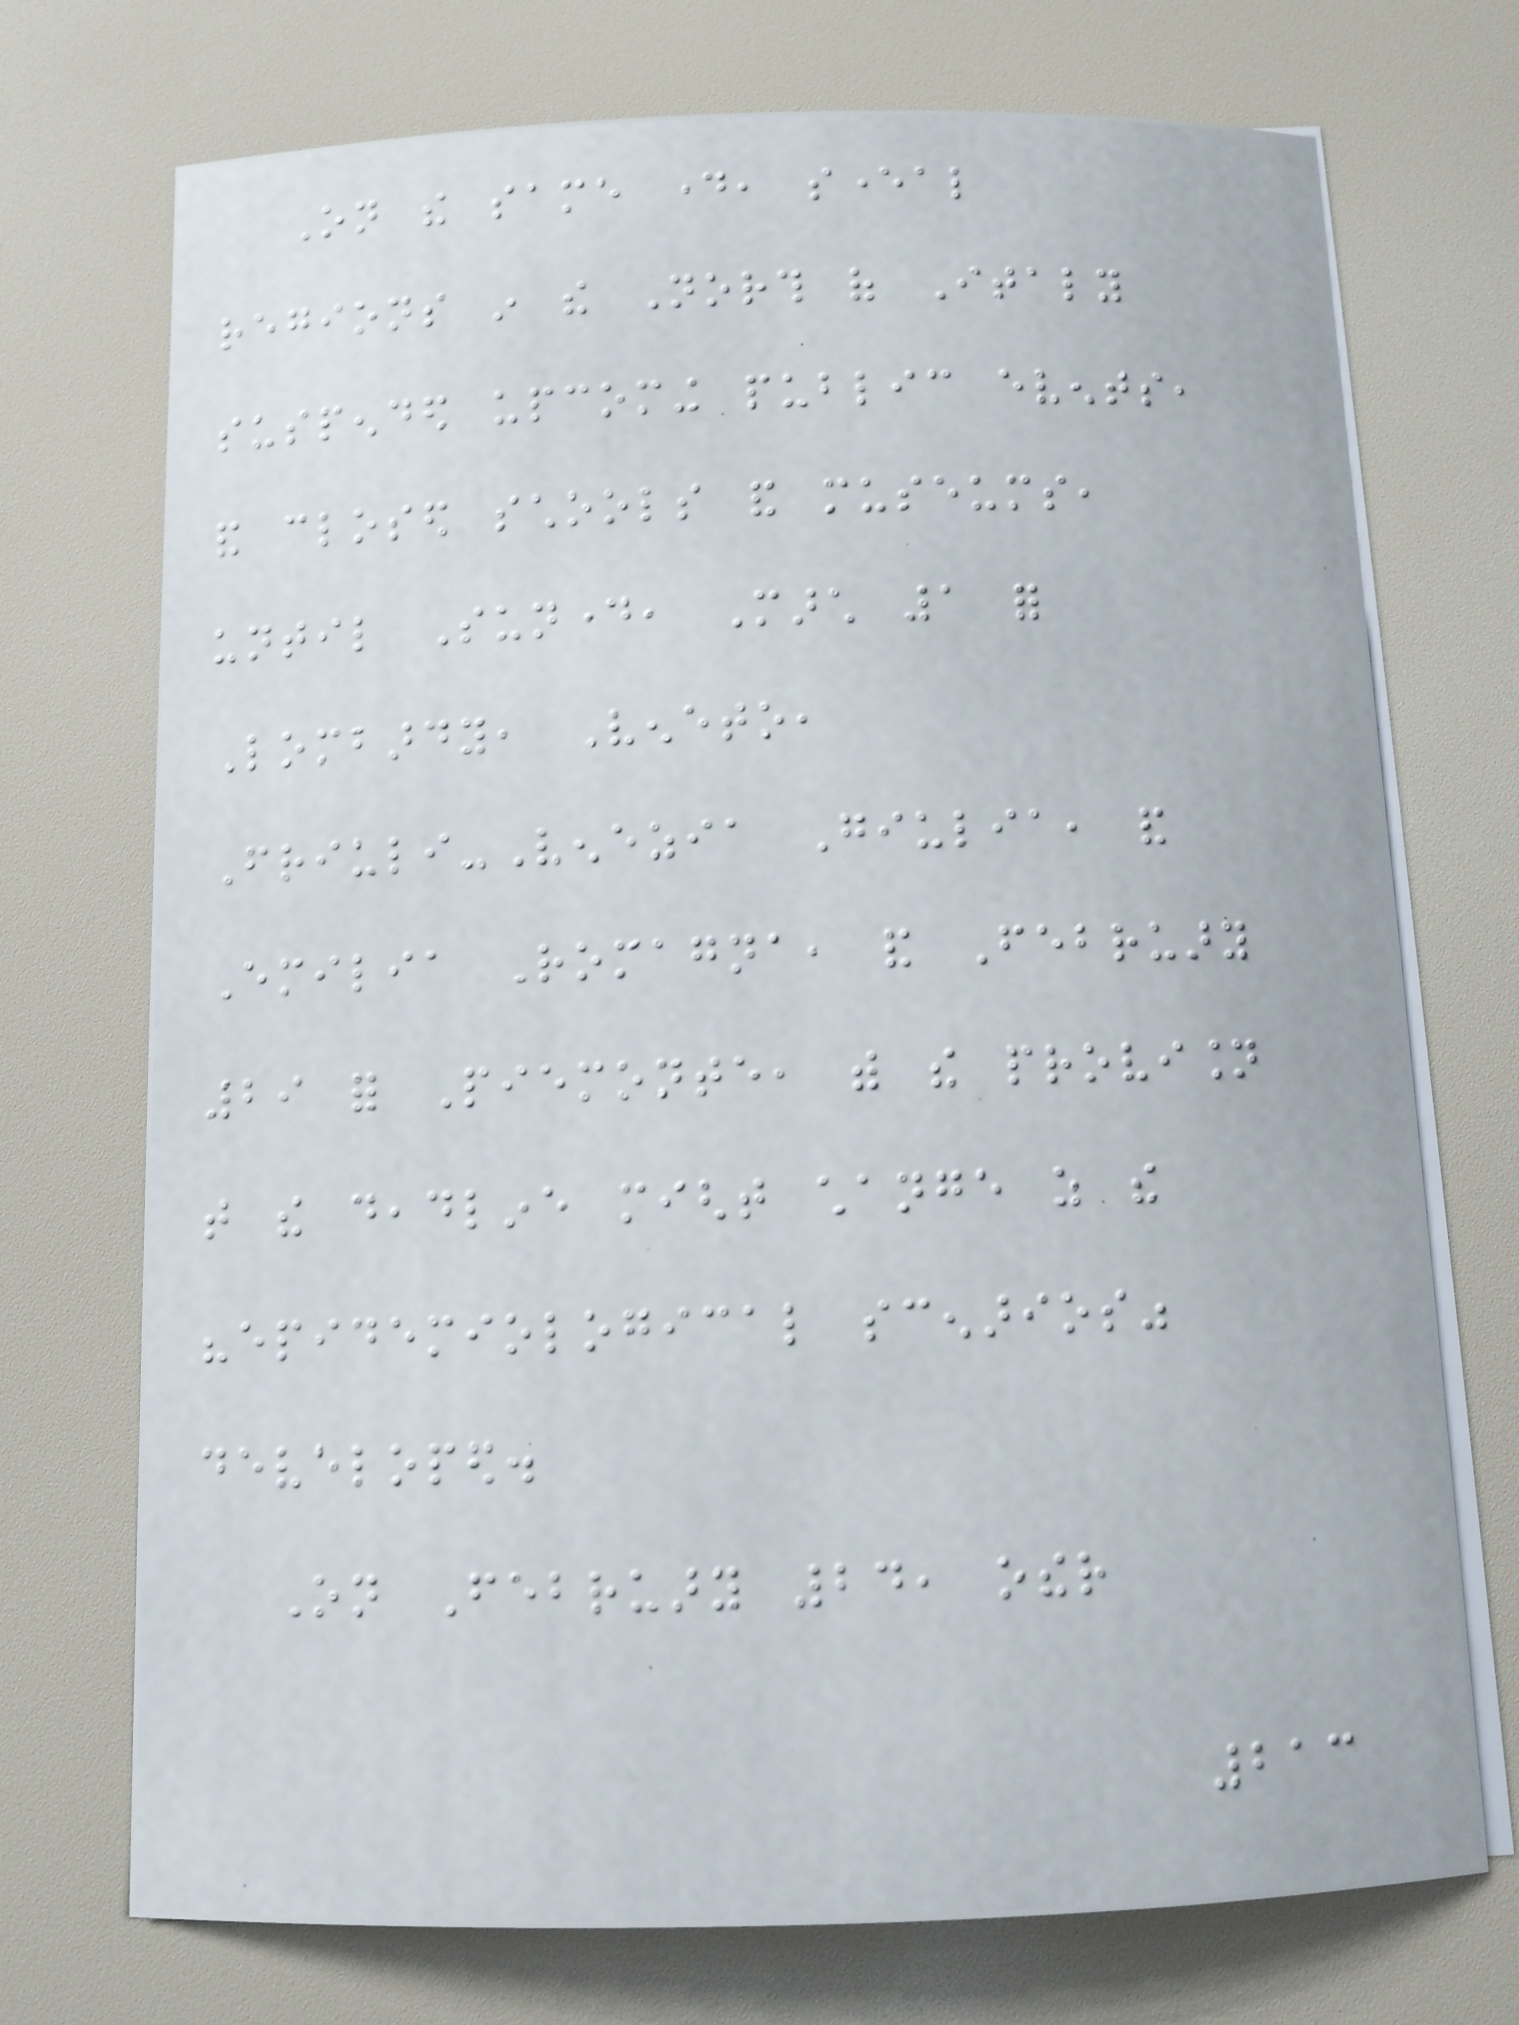On the same day, several
regions in the North of Italy
suspended upcoming public events,
and closed schools and museums,
until Sunday, March 1 for
Lombardy, Veneto,
Friuli-Venezia Giulia, and
Emilia Romagna, and February
29 for Piemonte, with the provision
that the deadline might change as the
"epidemiological scenarios"
developed.
On February 24, other
213
